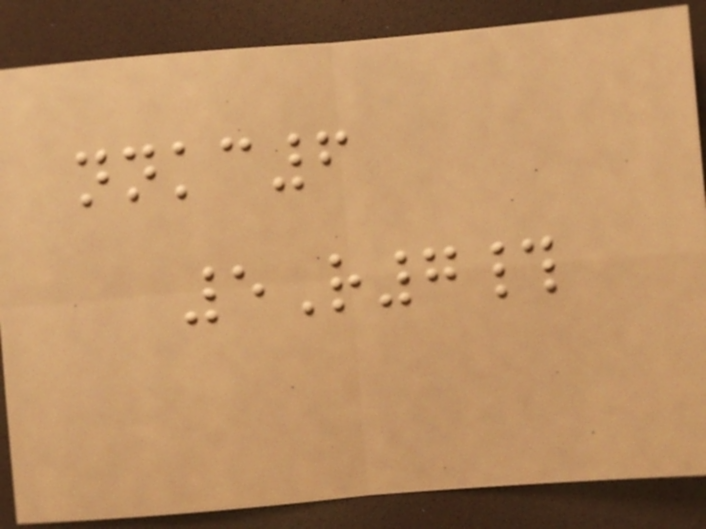nnkc6
5R7#
